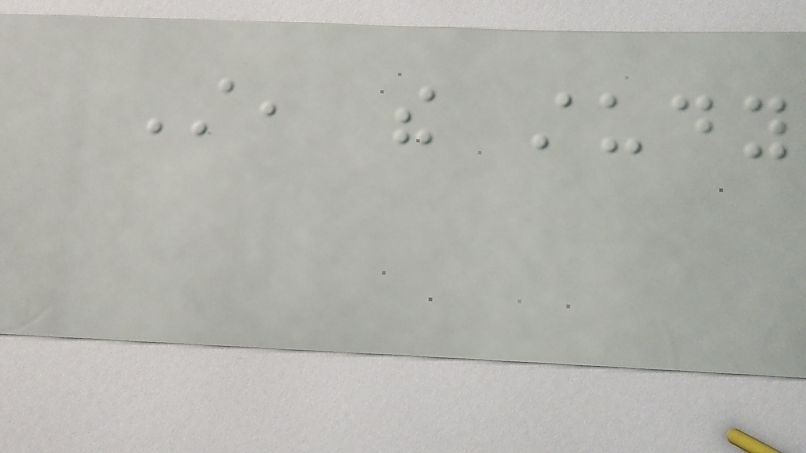Still, the study
